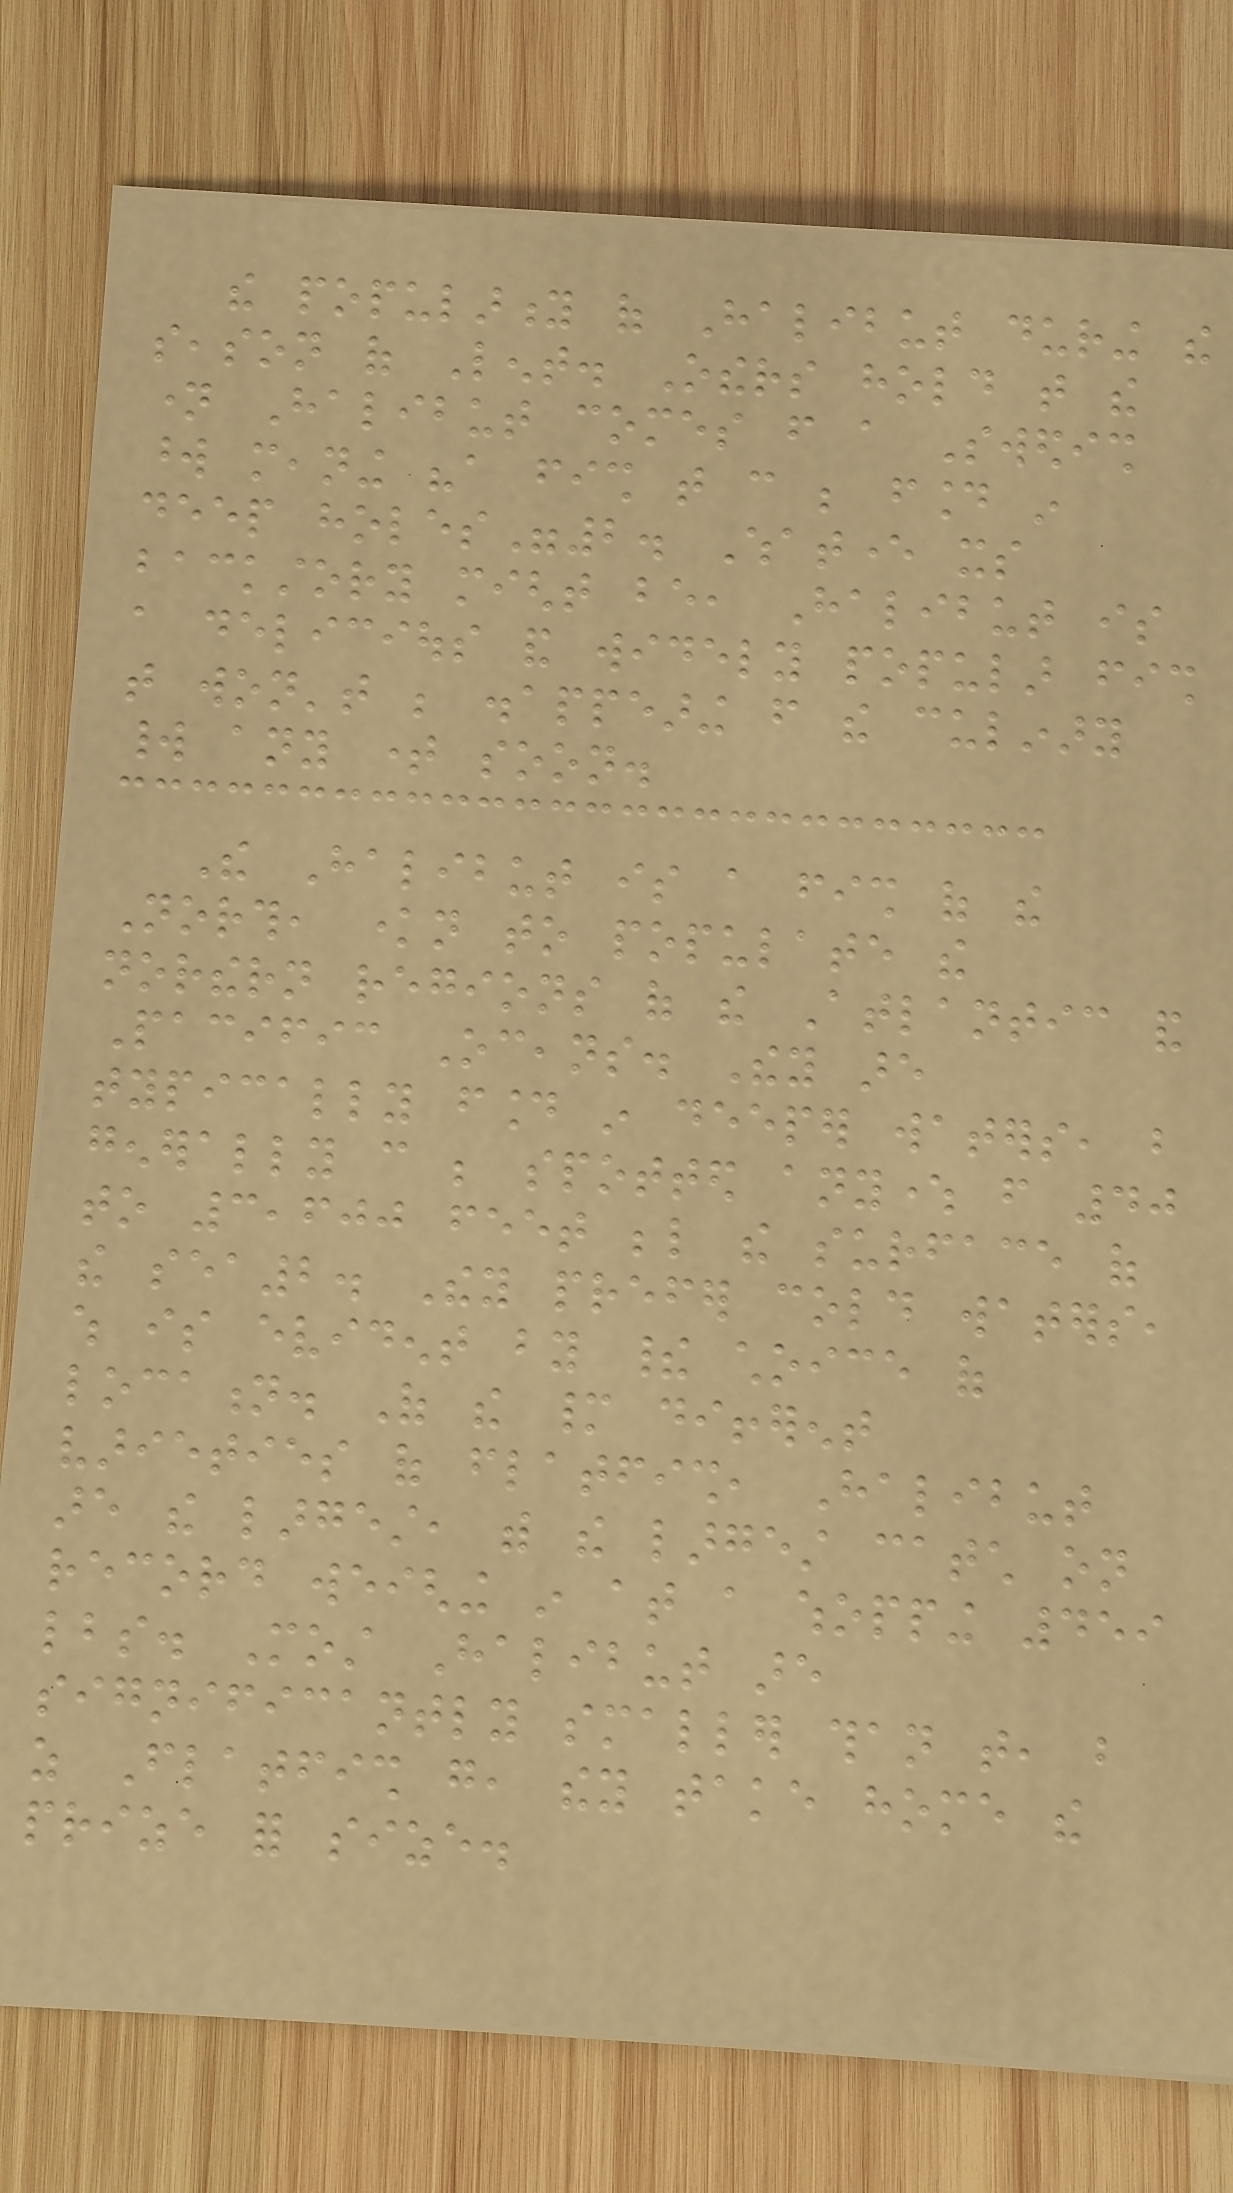the popularity of Halibut during the
season of Lent. Others hold that the
name Halibut comes from a Swedish
word meaning "a fish that can be found in
deep holes"2. Whatever its
backstory might be, Halibut is
a delicious and widely popular fish
that won't be disappearing from the culinary
world any time soon.
The Halibut is a fish of the
North, known to populate the
northern regions of the Atlantic and
Pacific Oceans. They are
typically found in deeper waters, but
generally can be spotted anywhere from 40
to 3,600 feet below the surface of
the sea2. They prefer cold waters,
which is evident by their choice of
location. Of the many different
varieties of flatfish, Halibut
are the largest, with the largest catch on
record weighing in at a whopping 459
lbs. Most Halibut are
significantly smaller than that, but
as Flatfish go, they take home the
prize for size.
